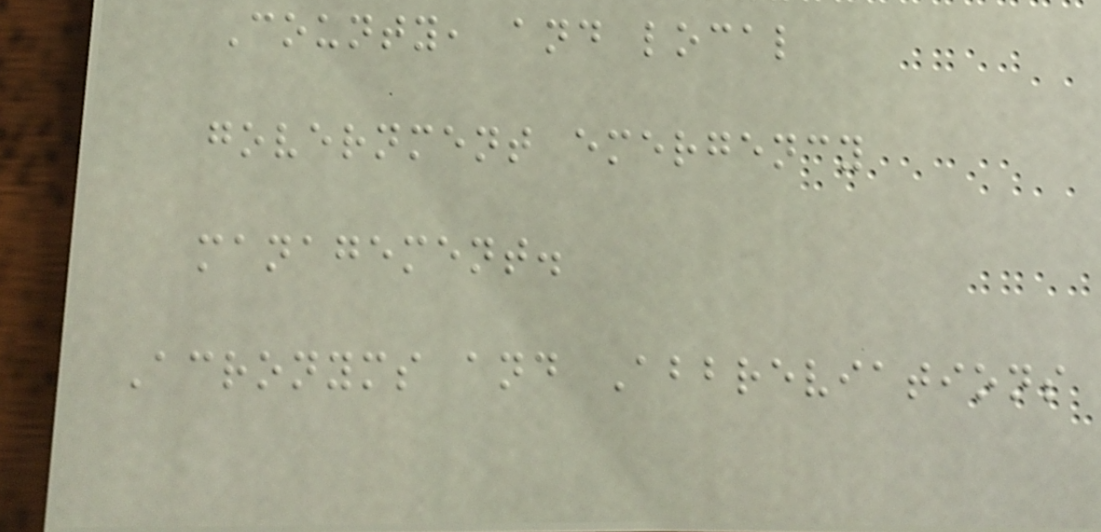County, and local
government emergency
management.
Acronyms and Abbreviations
